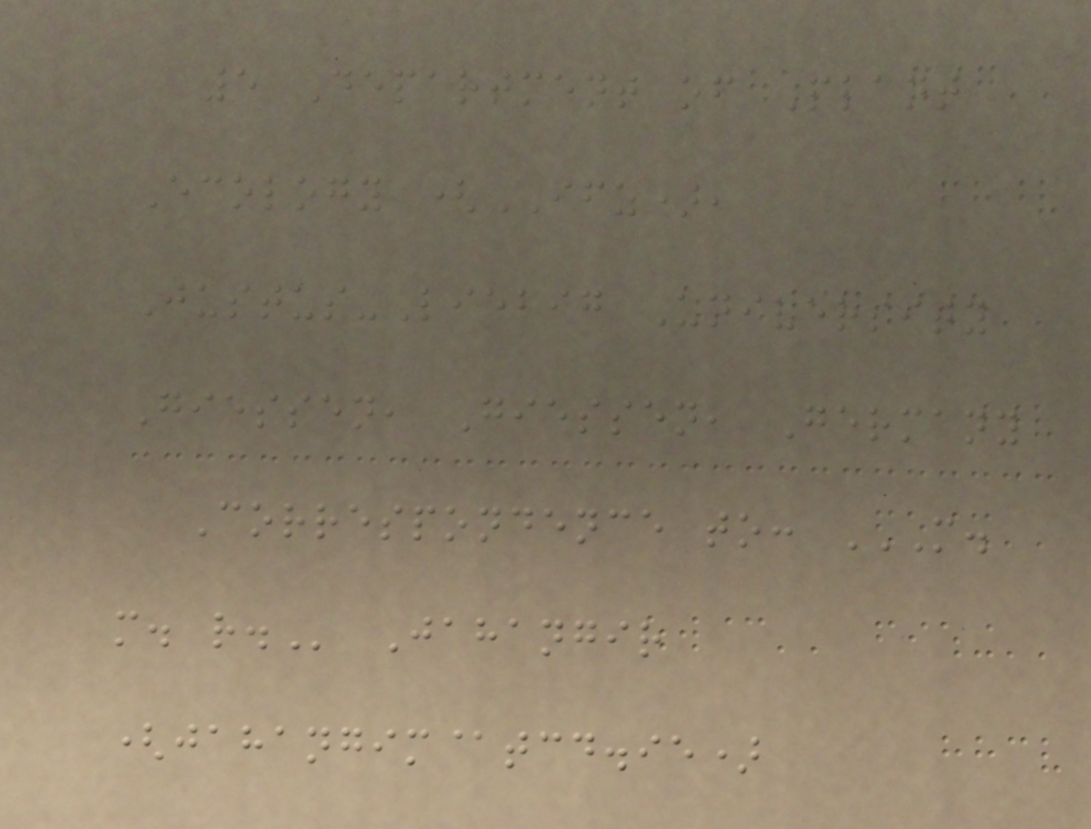5 Department of Plant
Ecology (IFZ),
Justus-Liebig University
Giessen, Giessen, Germany
Correspondence to: M.
M. R. Jahangir
(jahangim@tcd.ie)
